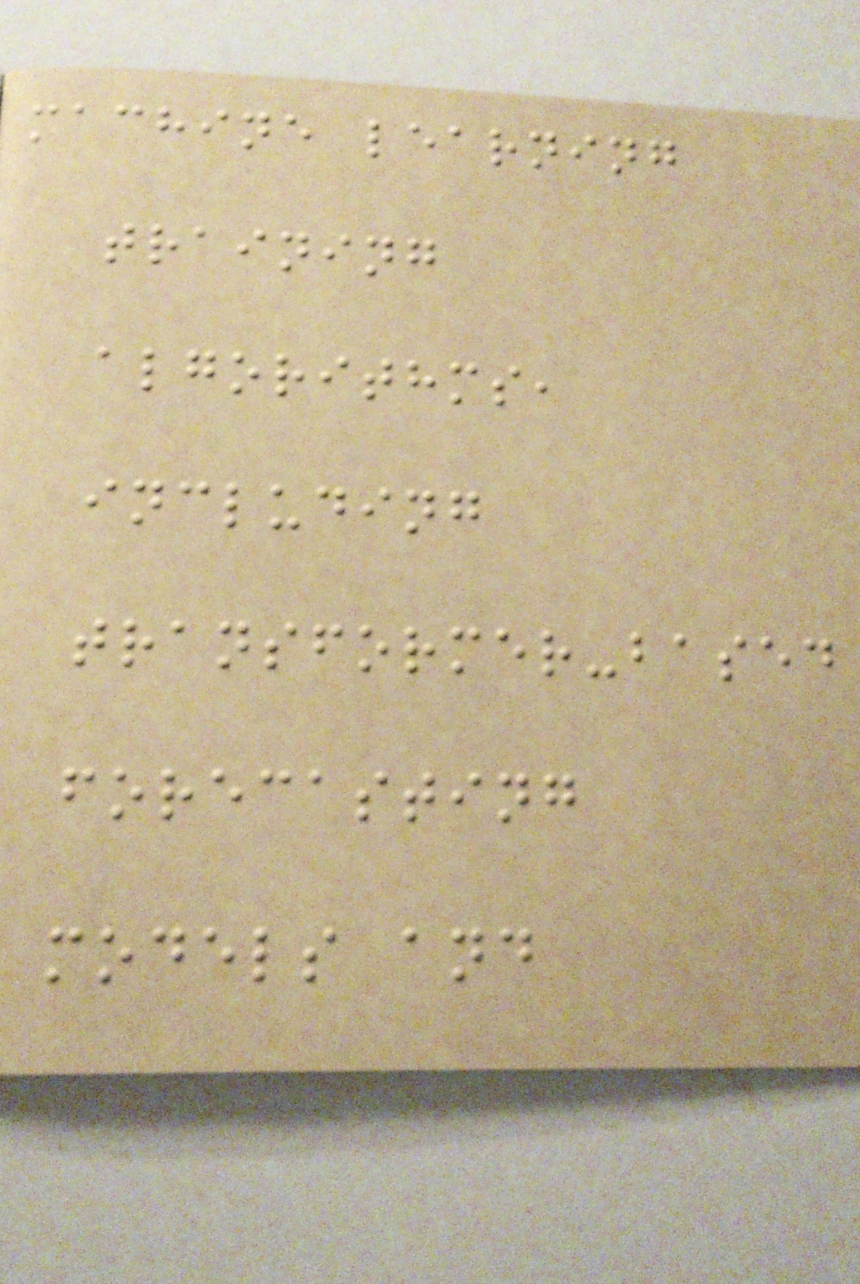machine learning
training
algorithms,
including
transformer-based
forecasting
models and
